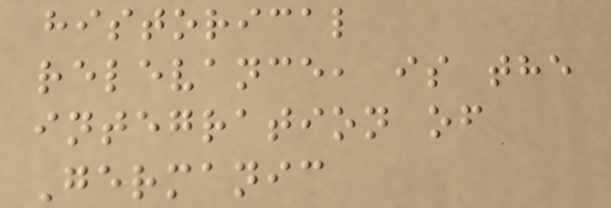historical
relevance, is the
integration of
Germanic
